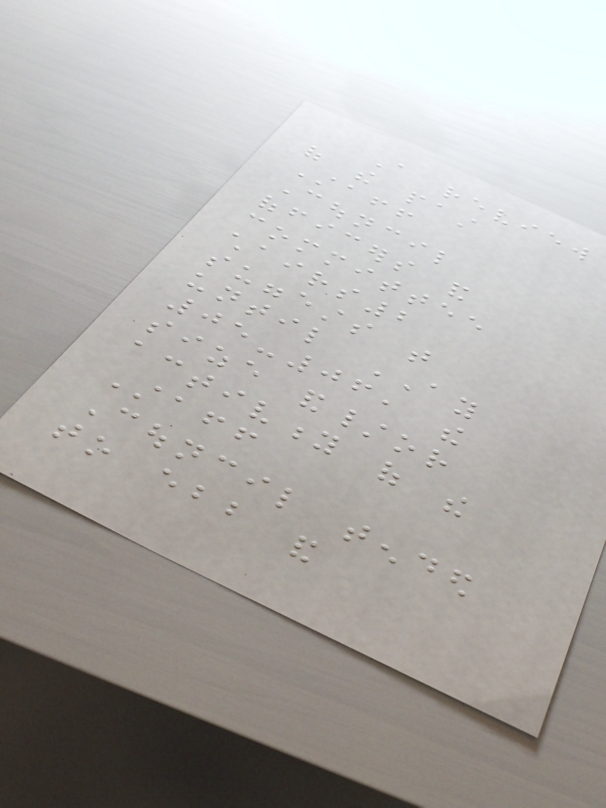A review
of the past
Staff
Council
officers and
committee
chairs2
suggests that
until AY
05-06, the
size and/or
activity of the
Staff
Council tended
to ebb and
